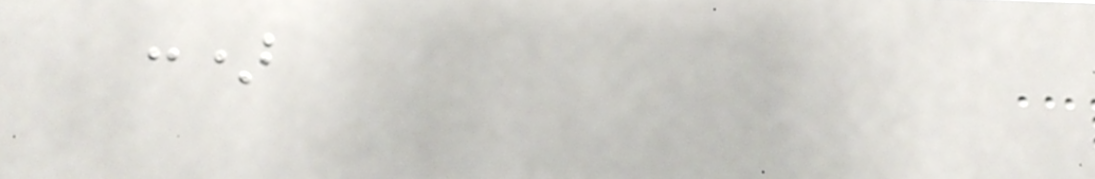:)
